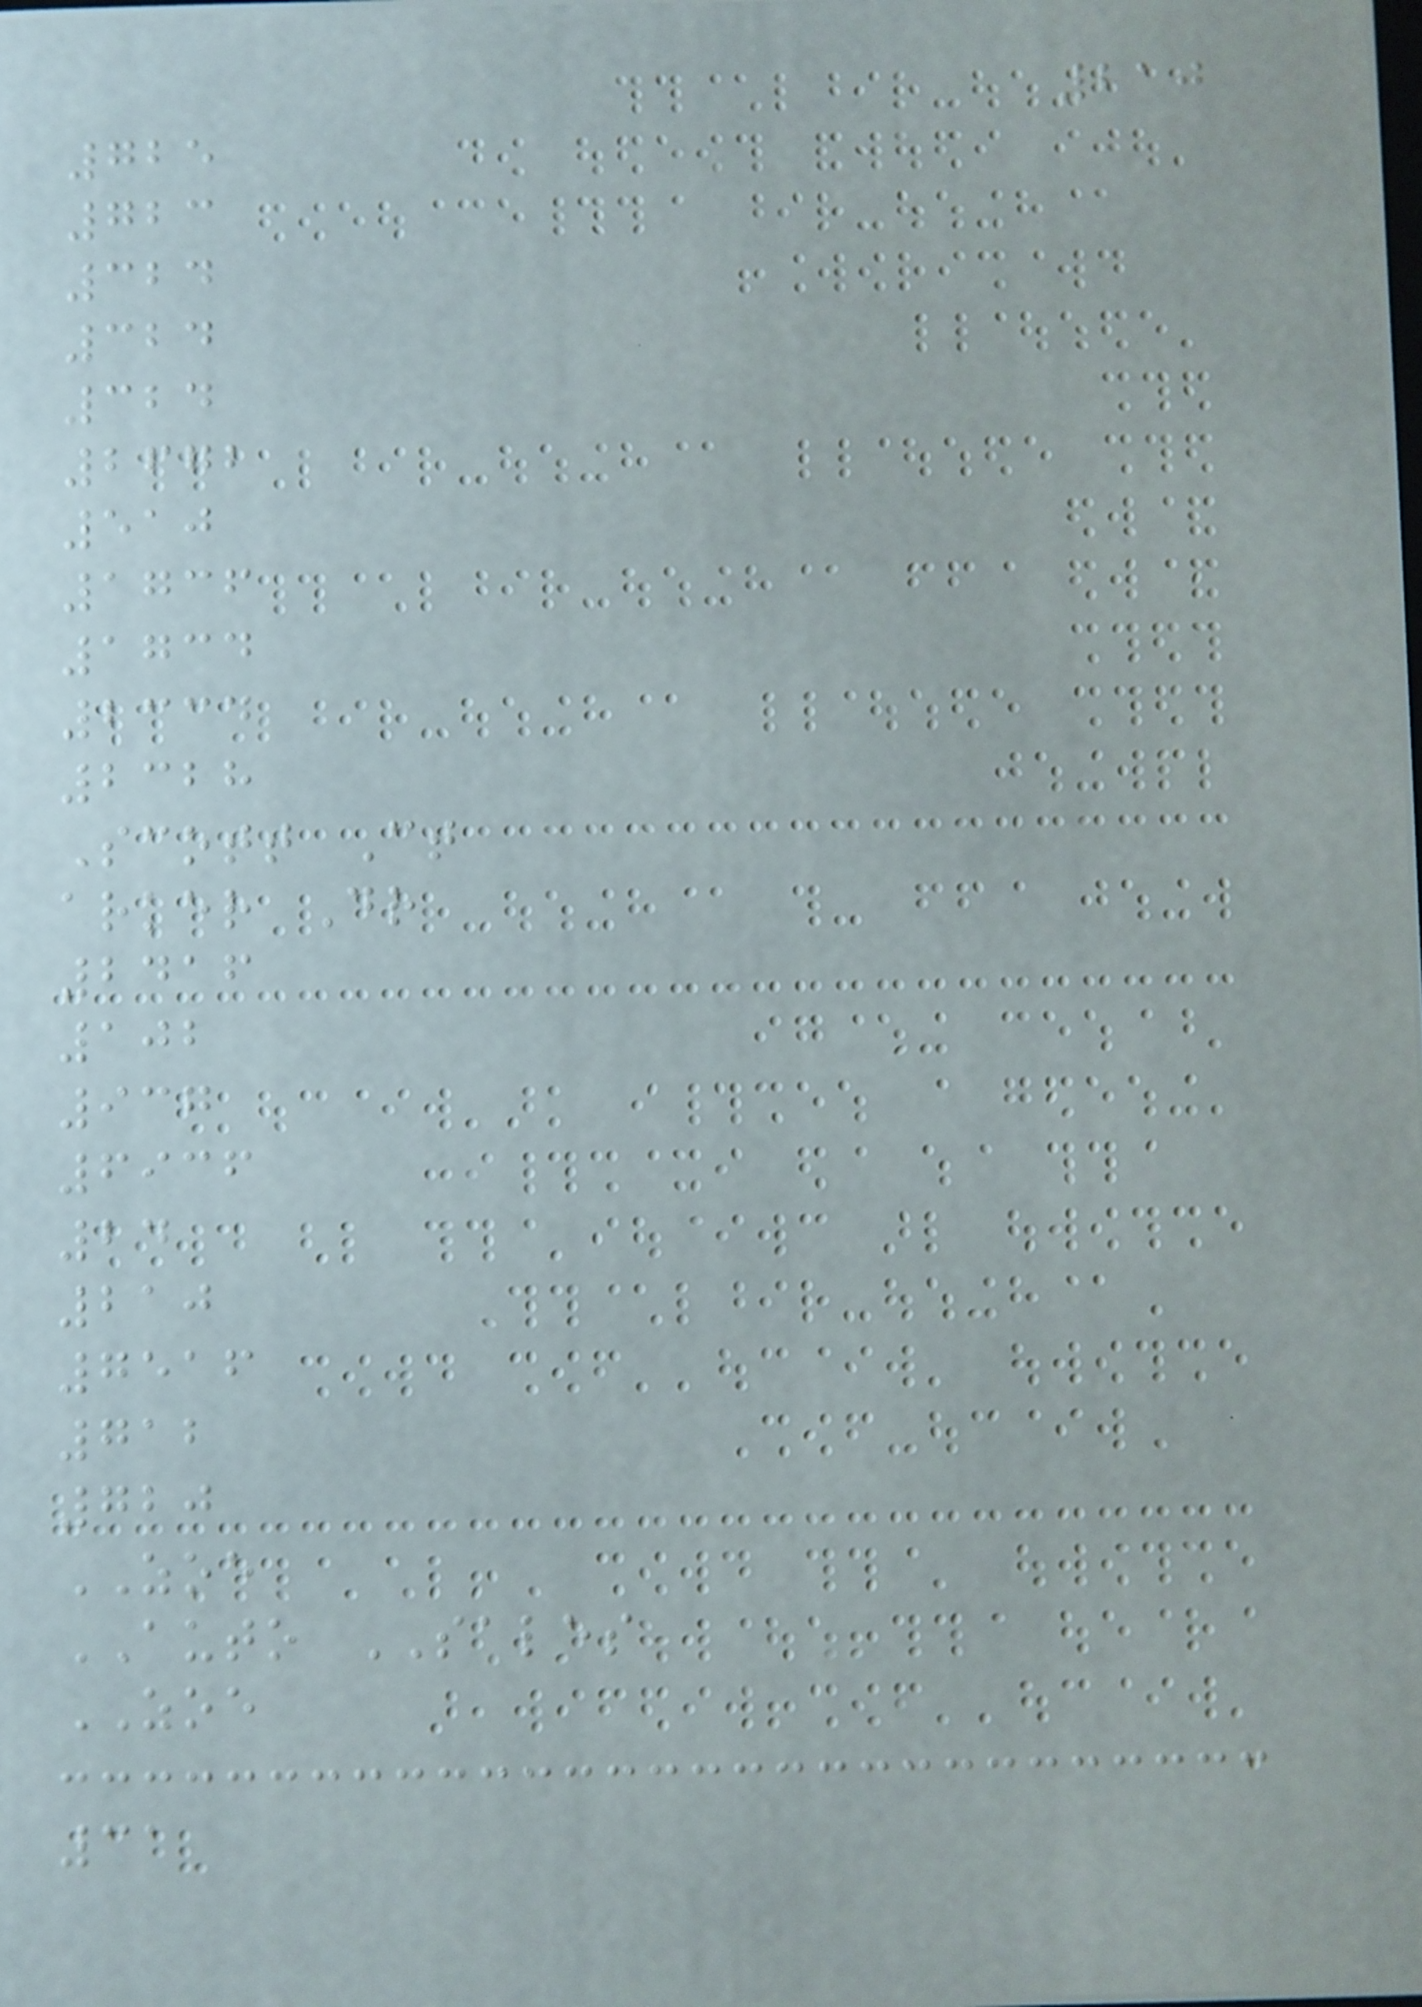210
725
723
324
324
324
2672
510
1736
1734
2334
2328
Scott Ct
arker Dr
2416
102
937
6936
24
210
7516
712
720
ZOE
AUTO SALES
ZOE
31
